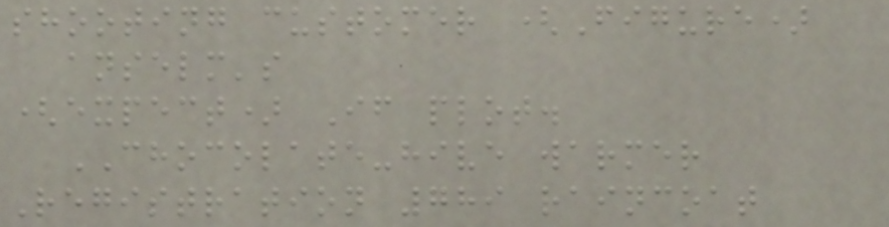shooting customer (Figure)
anselm's
(expect) If plot.
CHOCOLATE-hive warmer
Registration 789 raincoat
